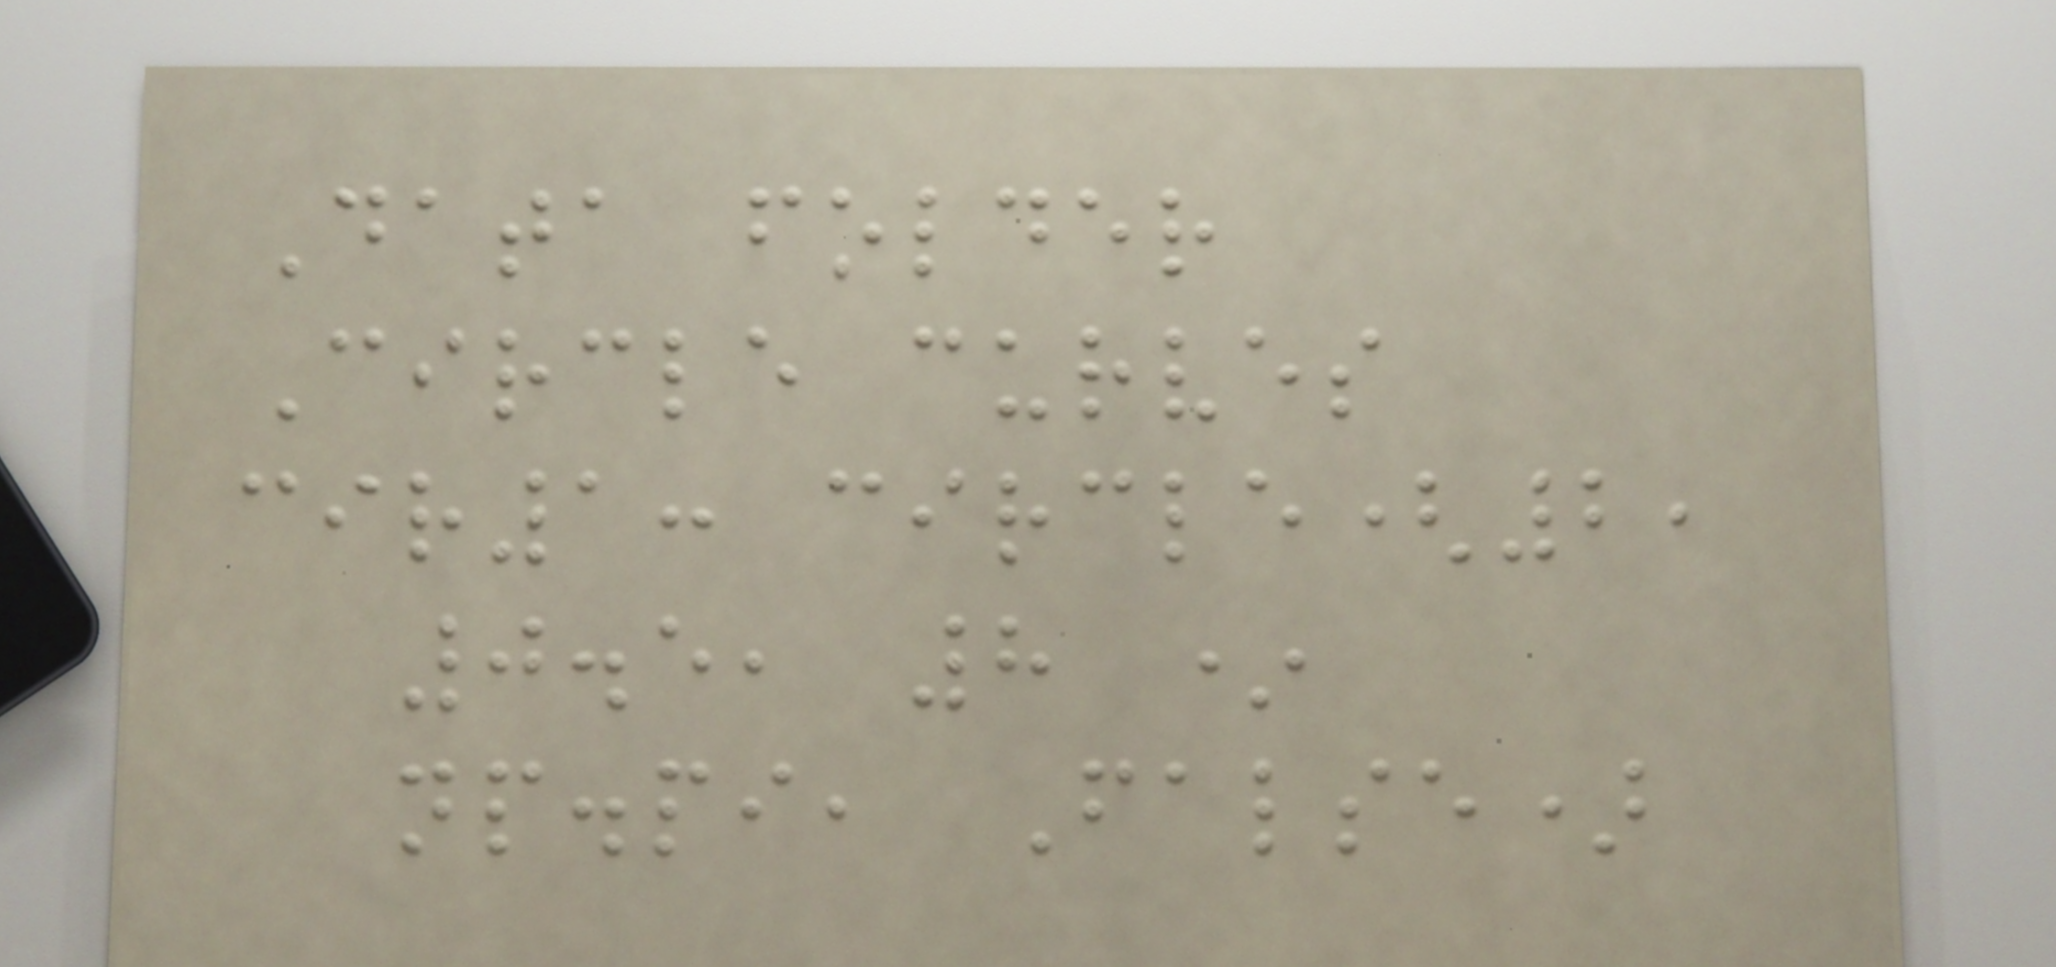Data folder
Circle curves
cir1: circle(2,
0.5, 8 *
np.pi, False)
